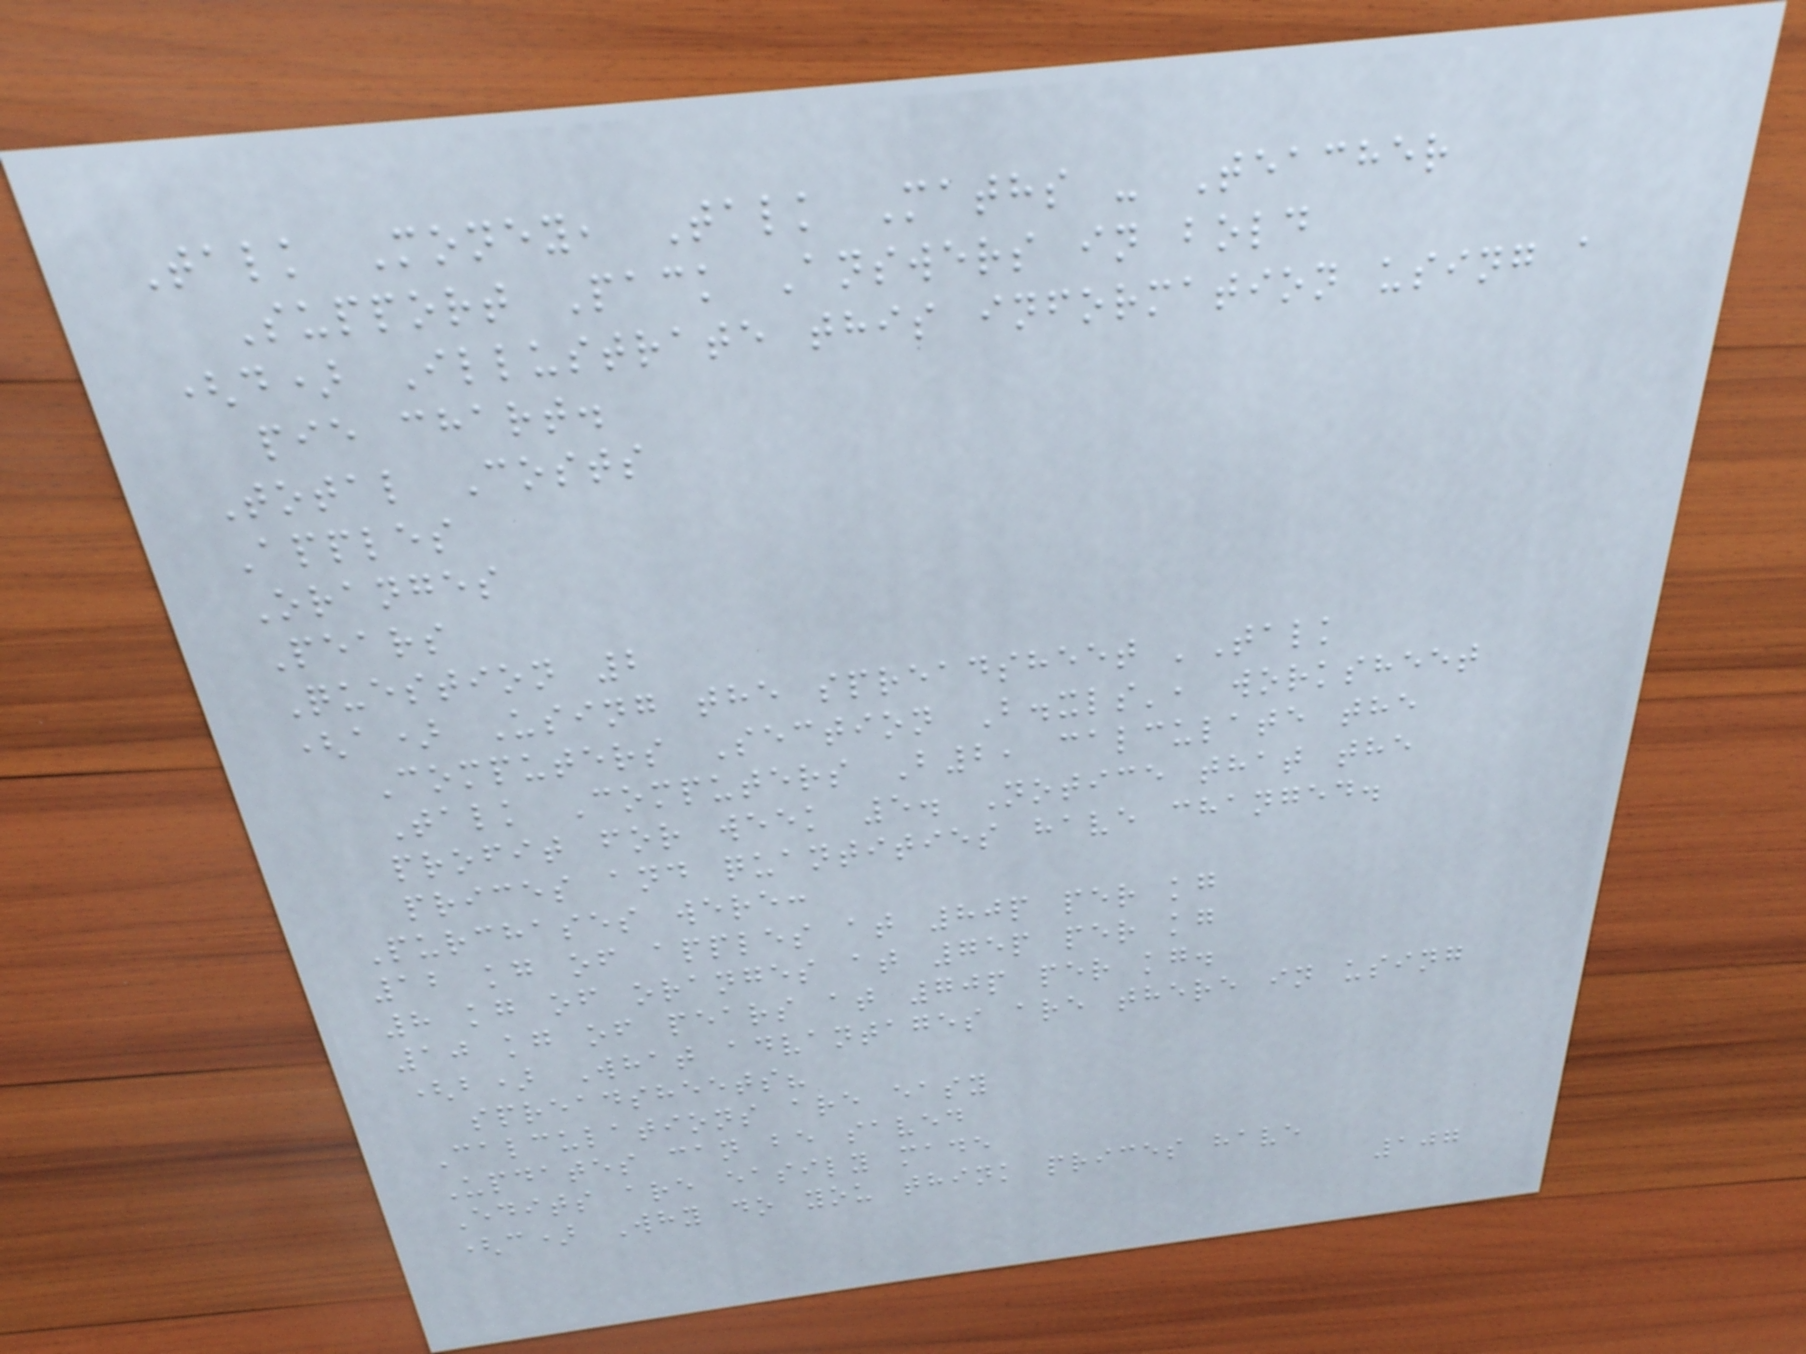Talk Money, Talk Maths - Teacher
Support Pack Answers in bold
(d) Illustrate this information using a
pie chart.
Total Costs
Apples
Oranges
Pears
Question 2
(a) Using the spreadsheet 'Talk
Computers Section B.xls', worksheet
Talk Computers B2, calculate the
profit for week 5. Notice that the
prices and quantities have changed.
Purchases were:
12 kg of apples at 80p per kg
8 kg of oranges at 75p per kg
10 kg of pears at 70p per kg.
(b) What advantages are there in using
spreadsheets?
Calculations are easy
Updates can be saved
Edits are easily made
(c) Why do you think prices have
107
